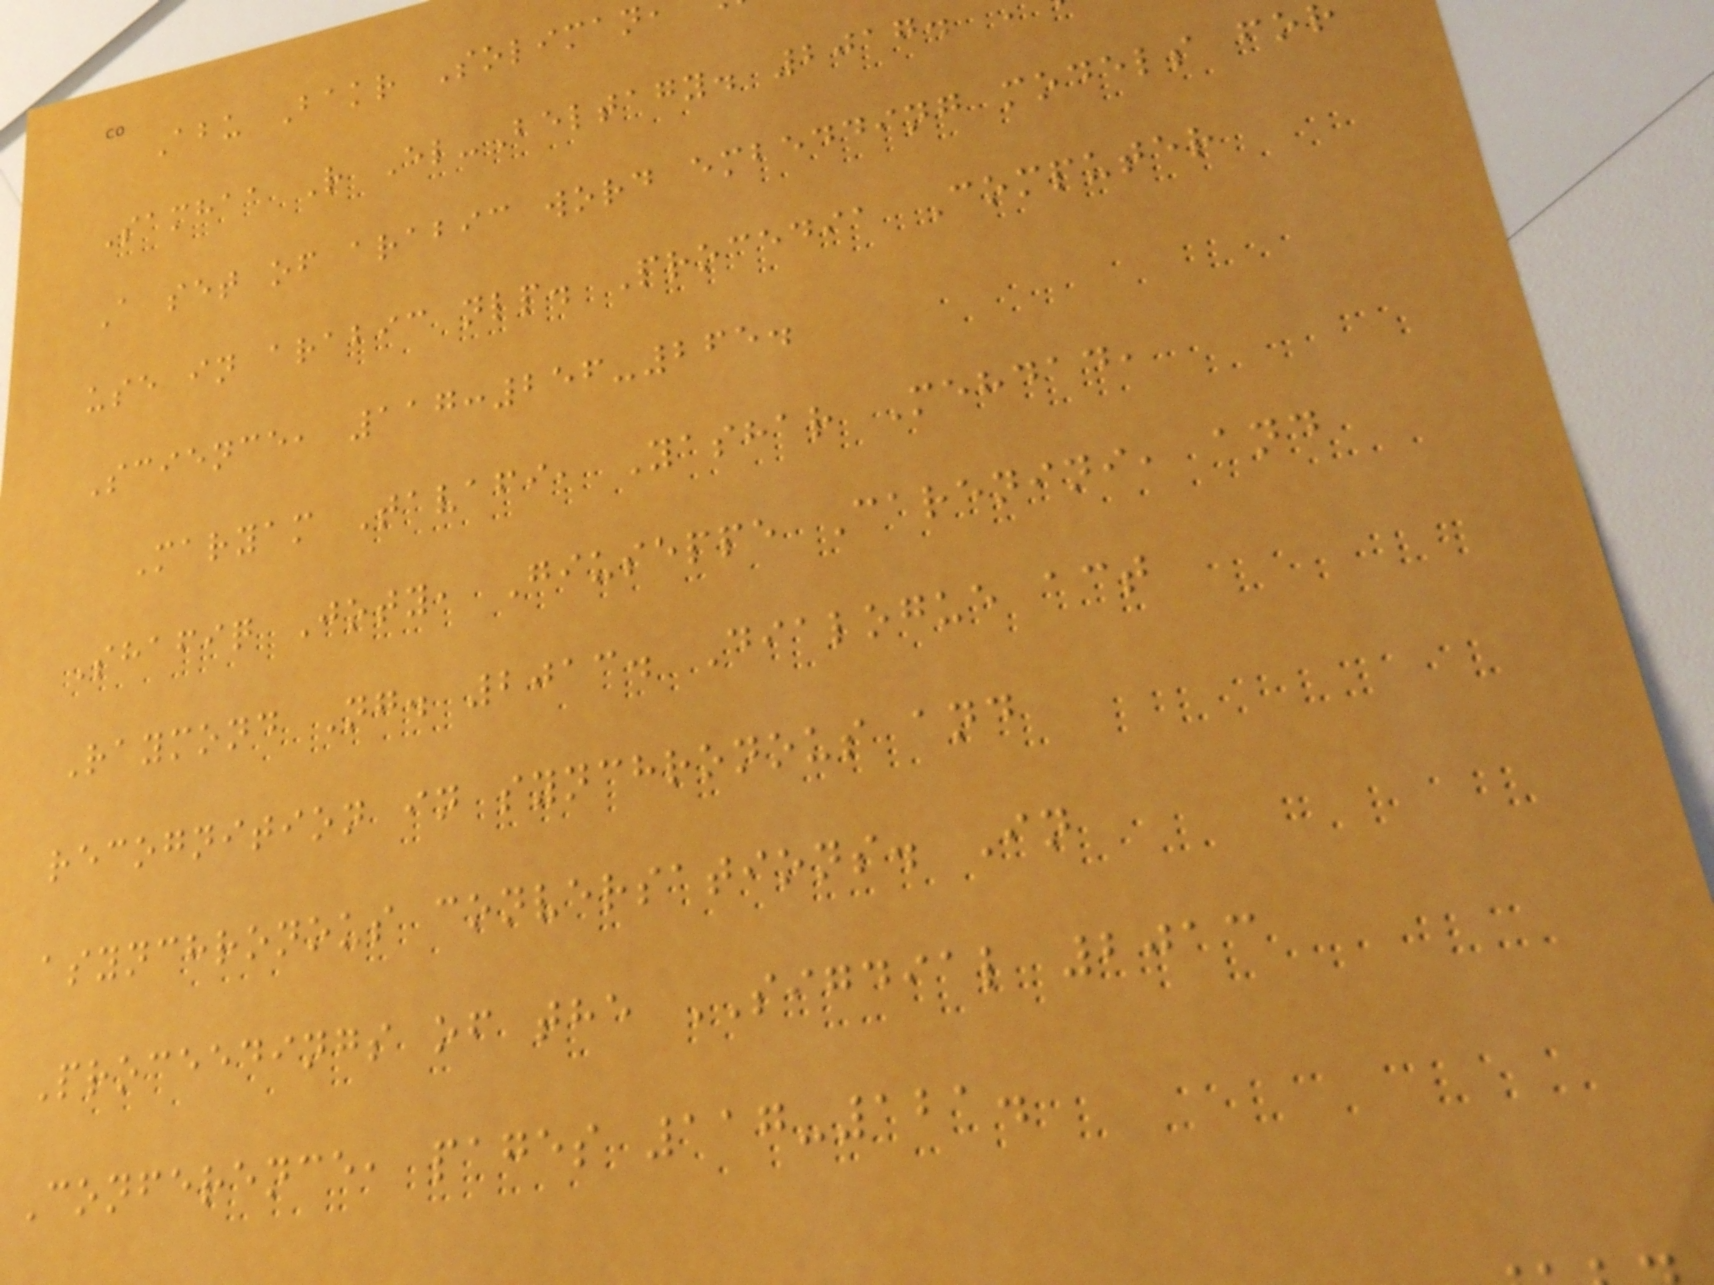Abu Bakr Soliman
Samhaa R El-Beltagy. 2017.
A set of arabic word embedding models fo
use in arabic nlp. Procedia Computer
Science, 117:256-265.
Maryam Tavafi, Yashar Mehdad,
Shafiq Joty, Giuseppe Carenini, and
Raymond Ng. 2013. Dialogue act
recognition in synchronous and
asynchronous conversations. In
Proceedings of the SIGDIAL 2013
Conference, pages 117-121.
